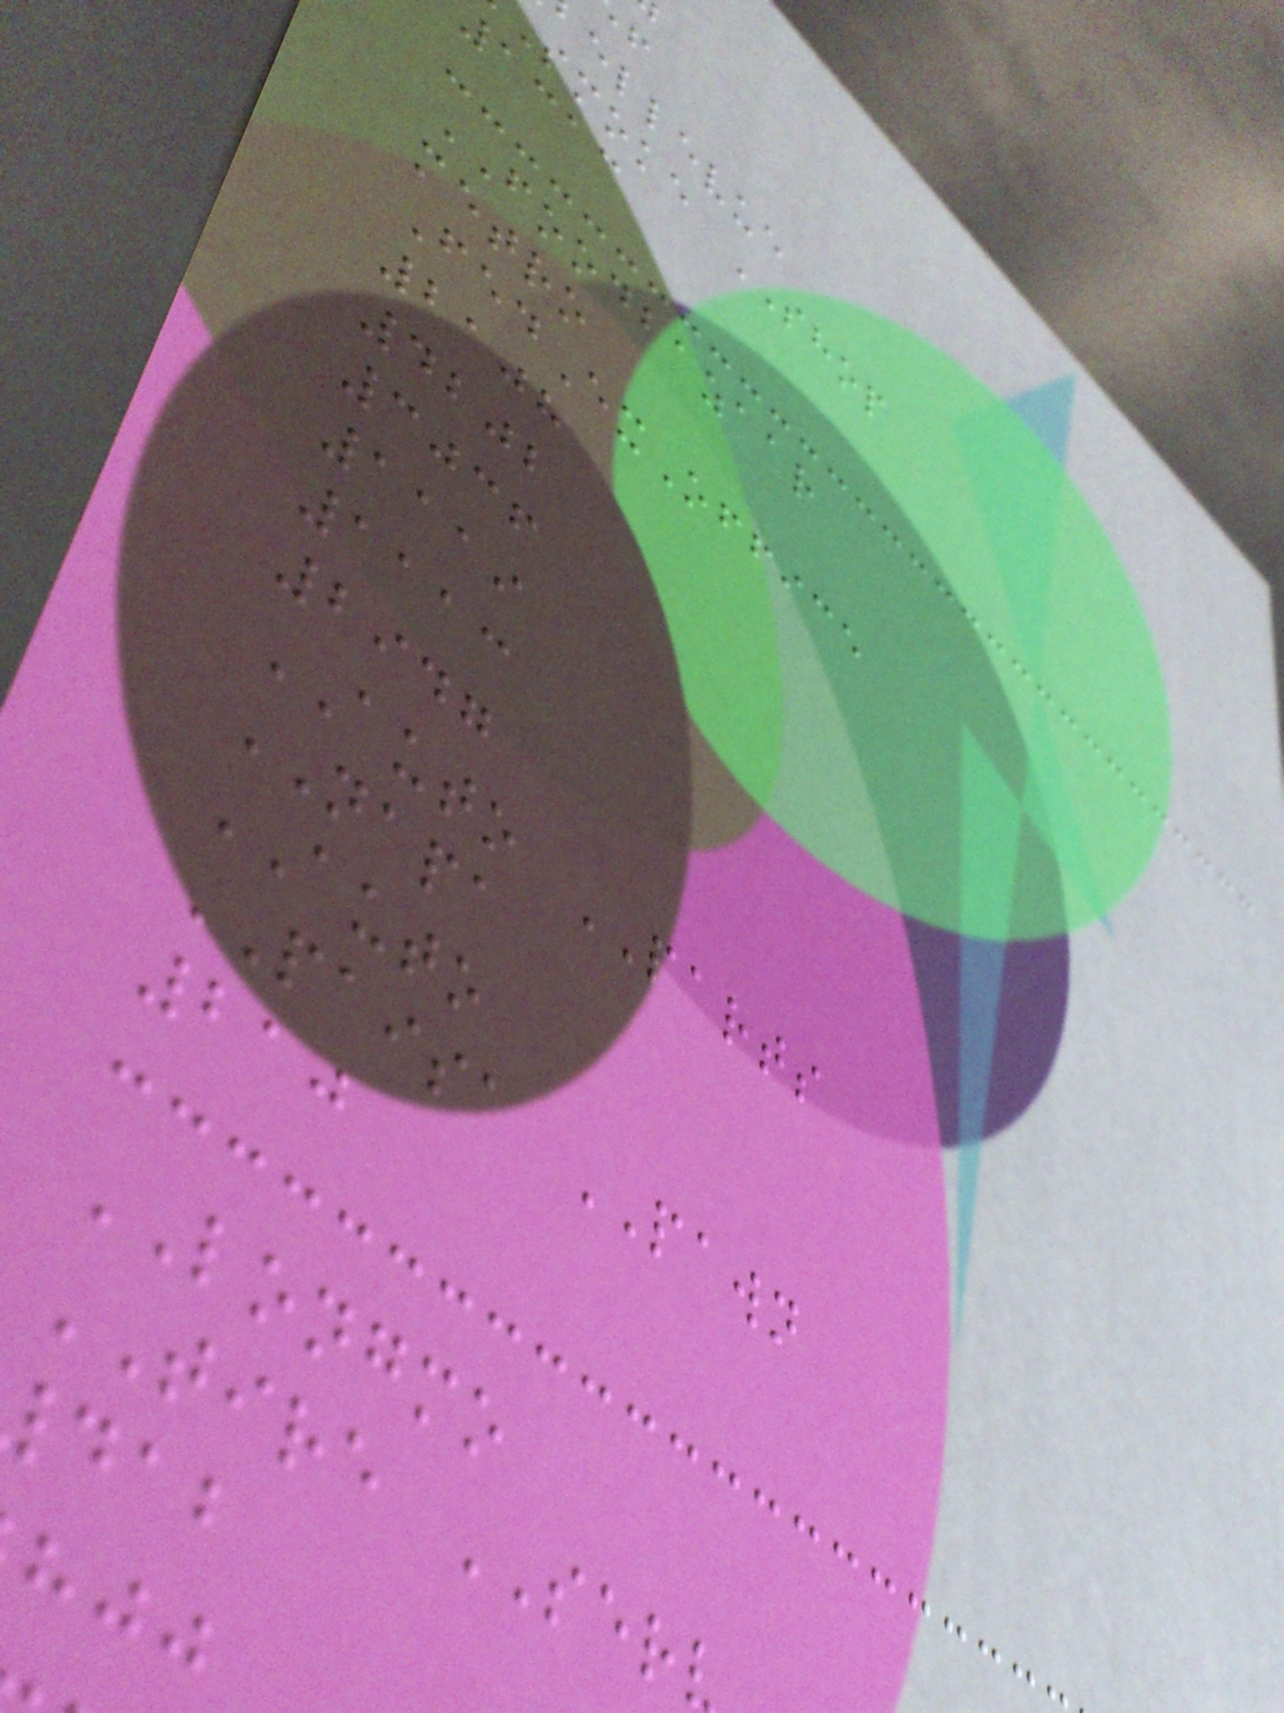ellevue
smoke SHOP
1313
FOODBAZAAR
metro
FedExOffice
2108
4202
3036
1119
1113
2947
AUTO PARTS
NAPA
AUTO
PAISA PAWN
210
LONGMO
TIRE SER
